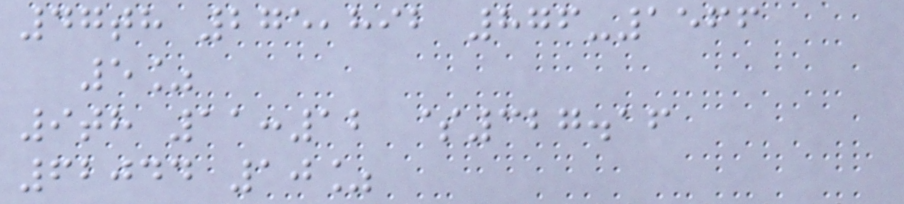47th 275,892 876-1566
5%
9th 11:12 $327.16
62044 10%
